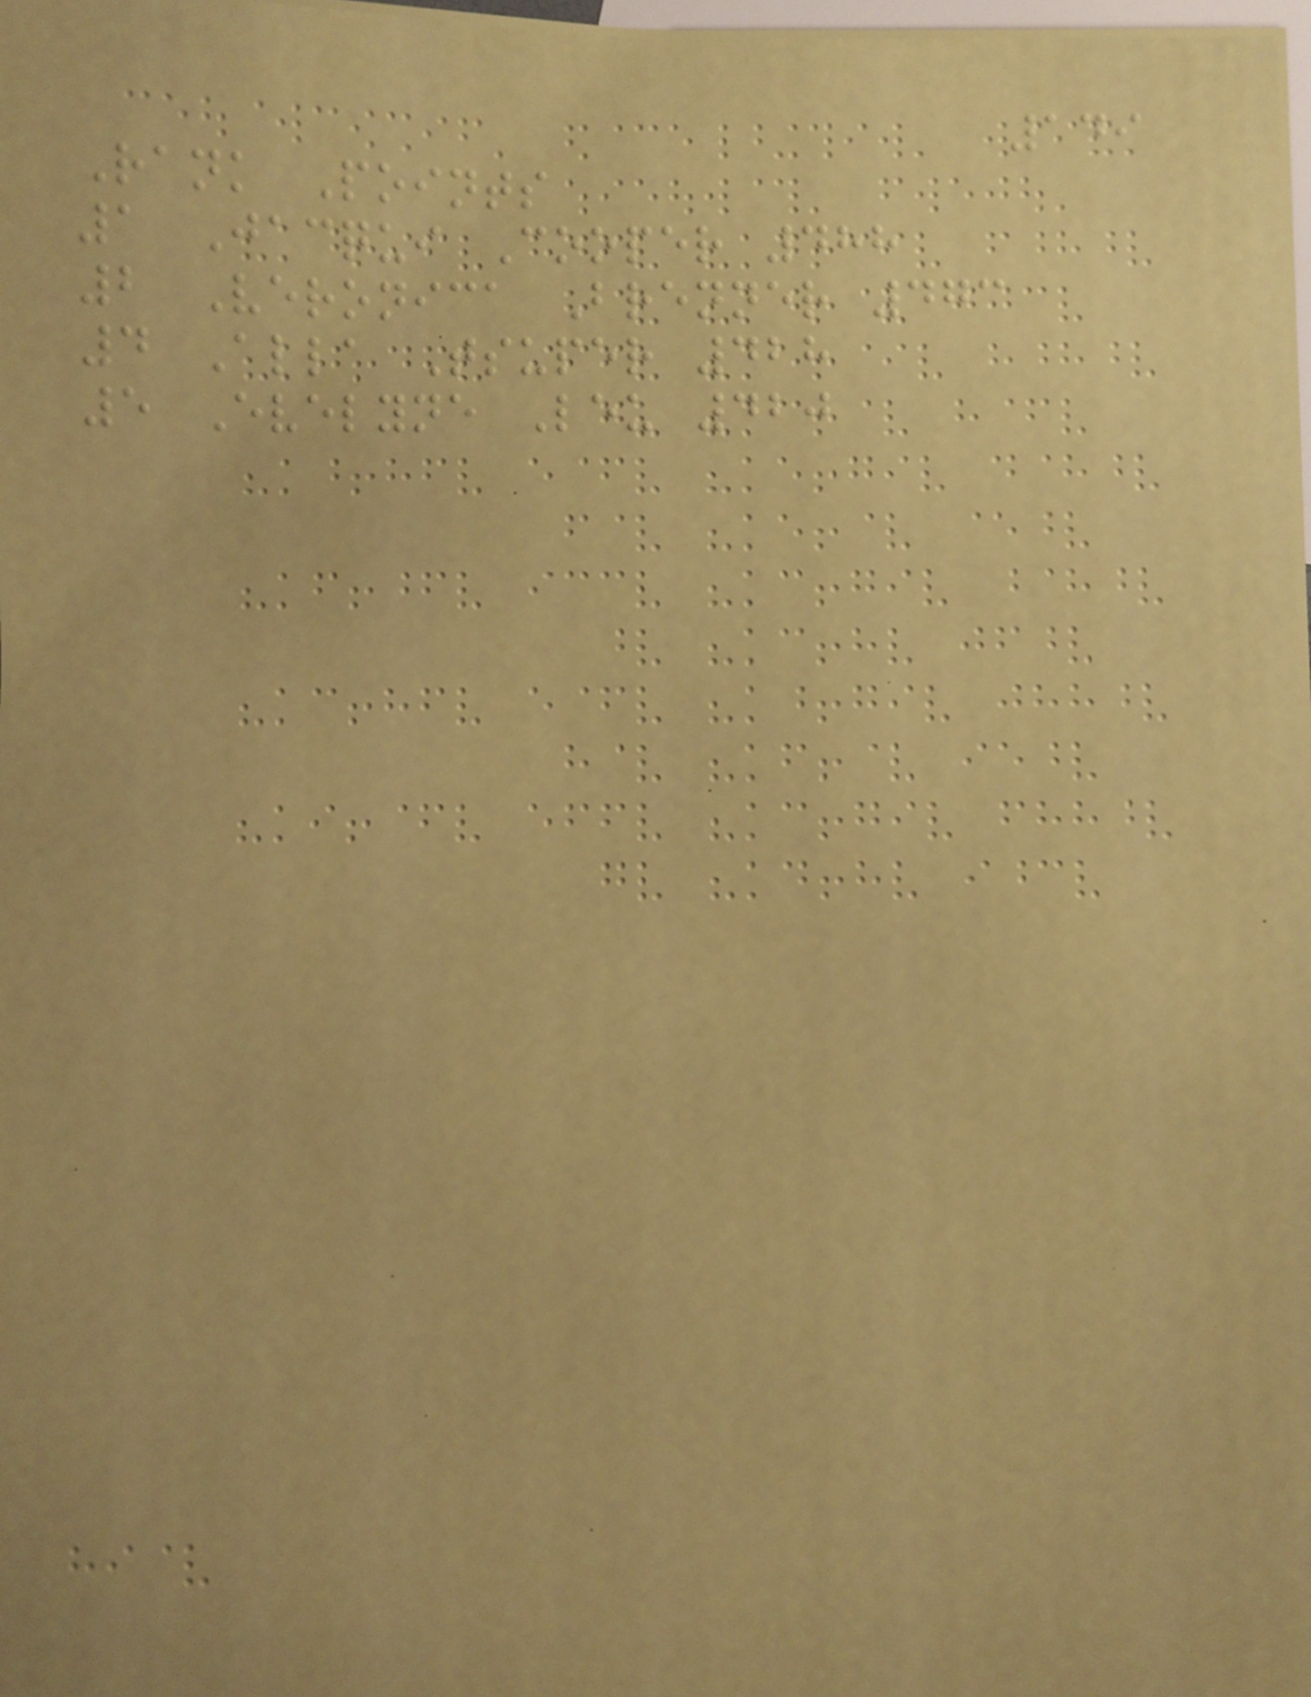149
Rank Points
1 Jacqui Cooper 488
2 Veronica Brenner 473
4 Alla Tsuper 428
5 Evelyne Leu 420
